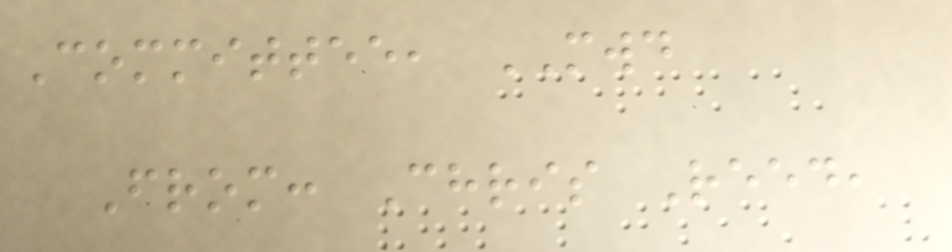Committee, MWD
From: Chris Reed,
